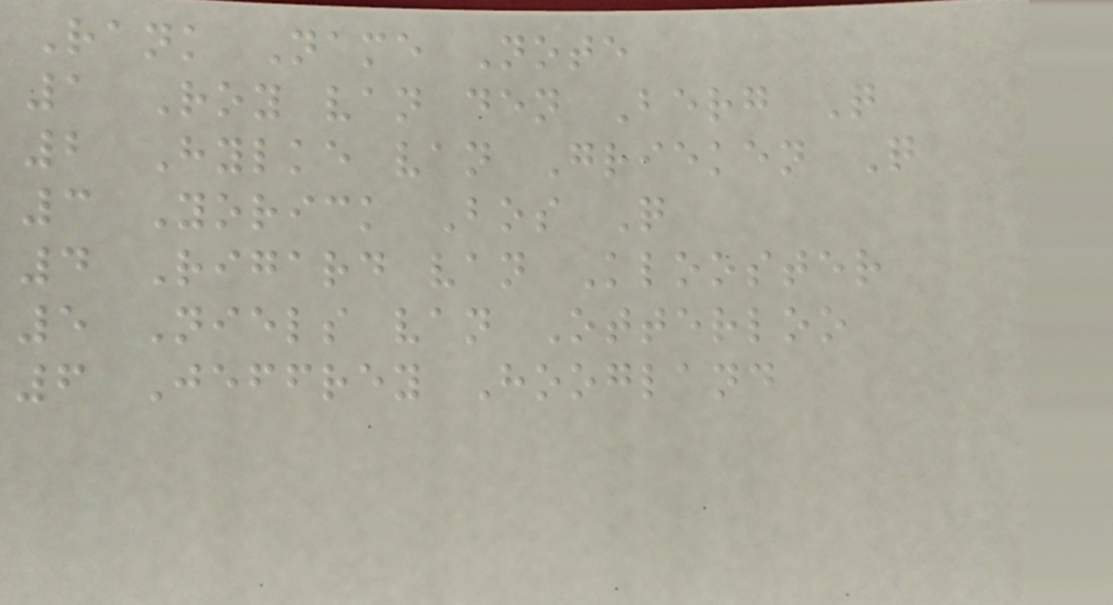Rank Name Note
1 Roy van den Berg Q
2 Hylke van Grieken Q
3 Yorick Bos Q
4 Rigard van Klooster
5 Niels van Otterloo
6 Jeffrey Hoogland
